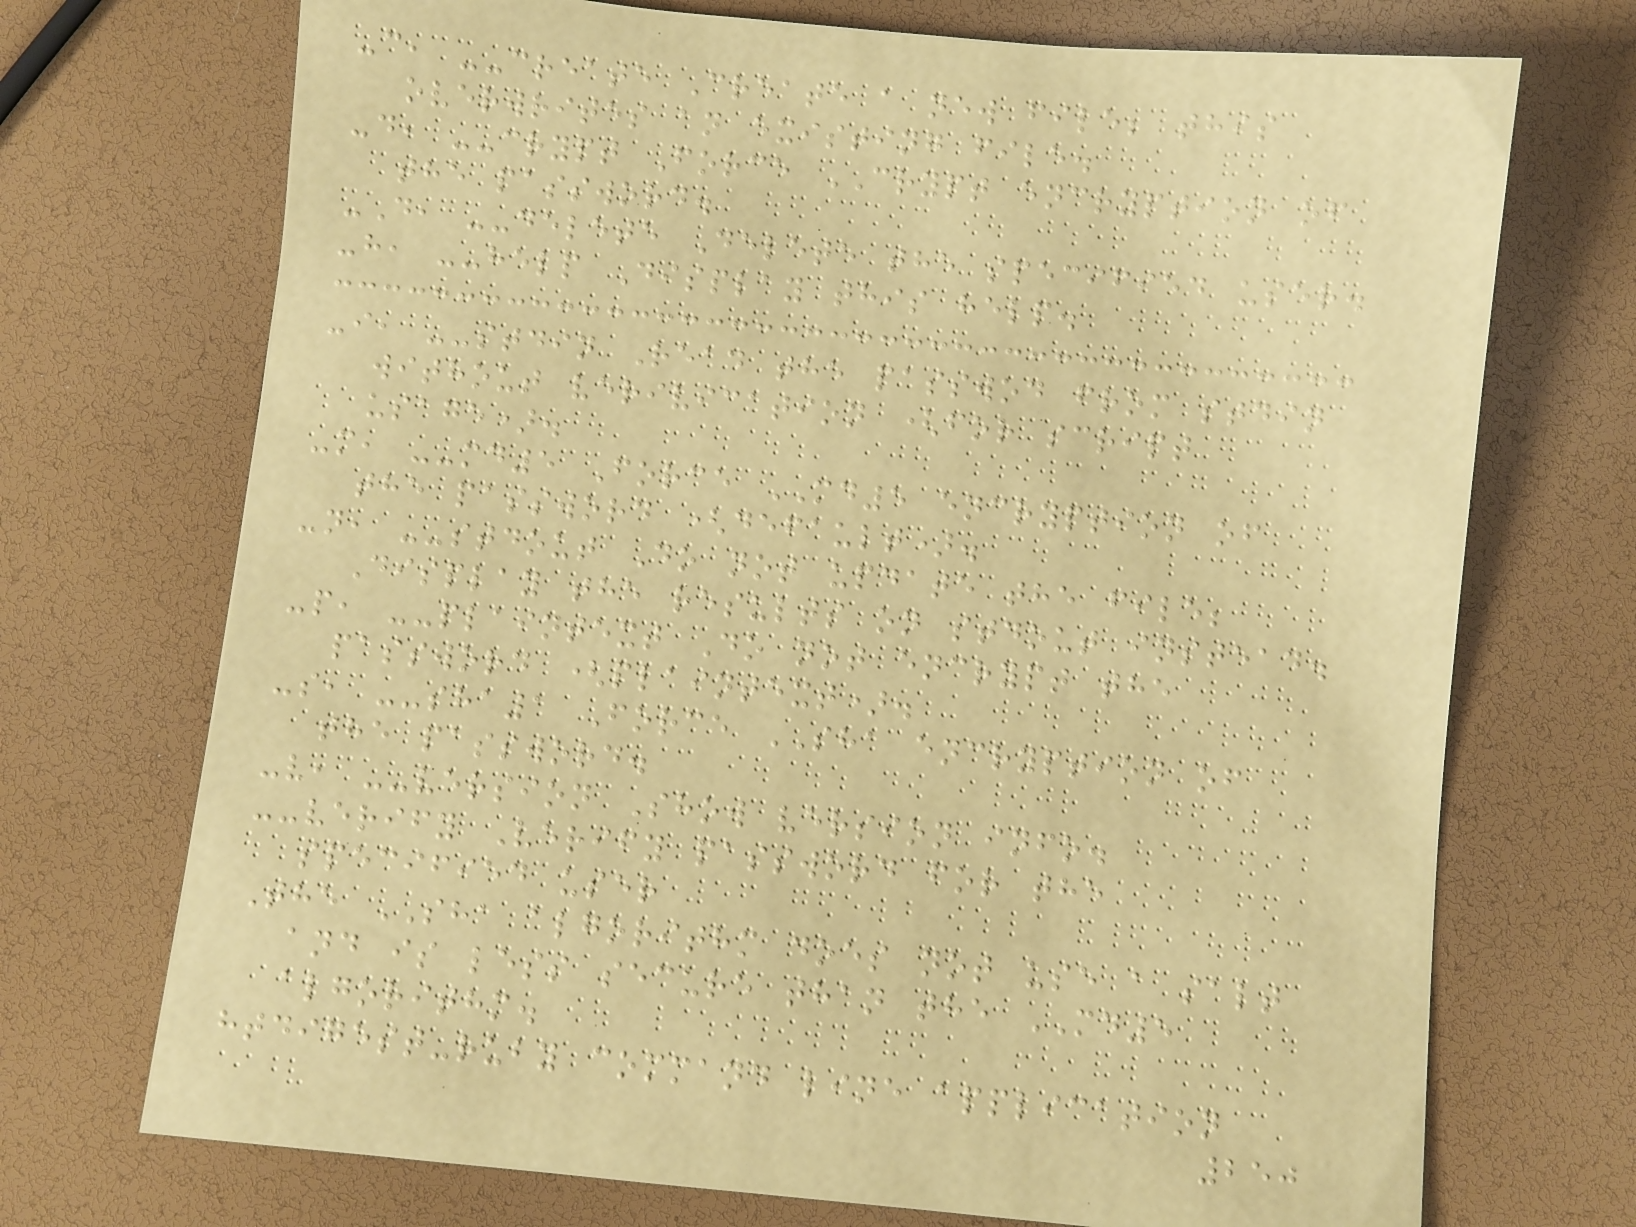-c, --create Create a new file; this
overwrites an existing file.
-d, --crypt Force CRYPT encryption of
the password.
-D, --delete Delete the specified user.
-h, --help Display this help.
-i, --stdin Read the passwod from stdin
without verivication (for script
usage).
-m, --md5 Force MD5 encryption of
the password (default).
-n, --stdout Do not update the file;
Display the results on stdout instead.
-p, --plaintext Do not encrypt the
password (plaintext).
-s, --sha1 Force SHA encryption of
the password.
-v, --version Show version info.
--verify Verify password for the
specified user
The SHA algorithm does not use a salt
and is less secure than the MD5
algorithm.
htdigest-ruby command line application
250
